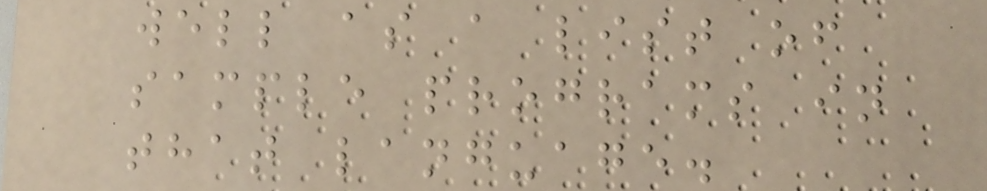well as a list of
sample programs in
that language.
